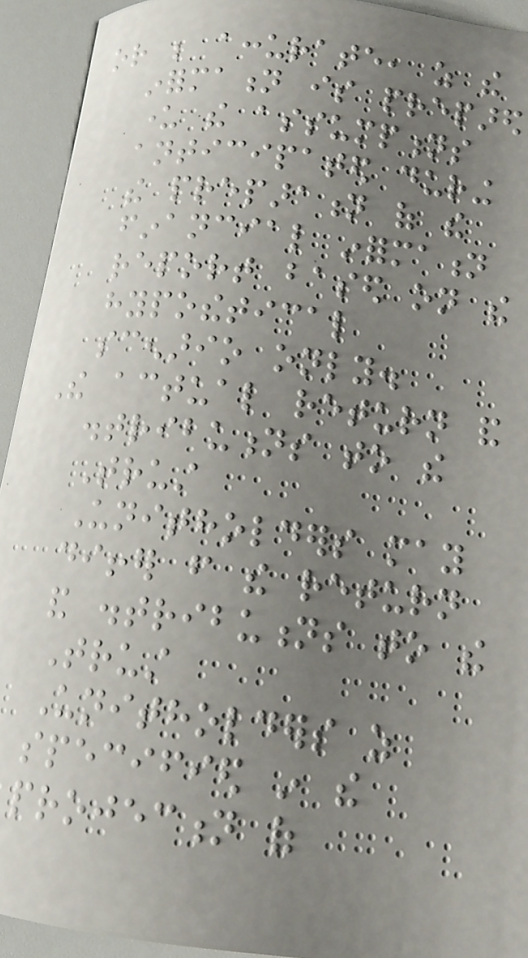or be accurate, as the
information is prepared
under the assumptions
anticipated during
the preparation of the
financial information
report based on the
hypothetical
scenario only.
The actual return and
distributions to the
Trust
Unitholders may
differ from the return
and distributions to the
Trust
Unitholders as
specified in the
projection of
